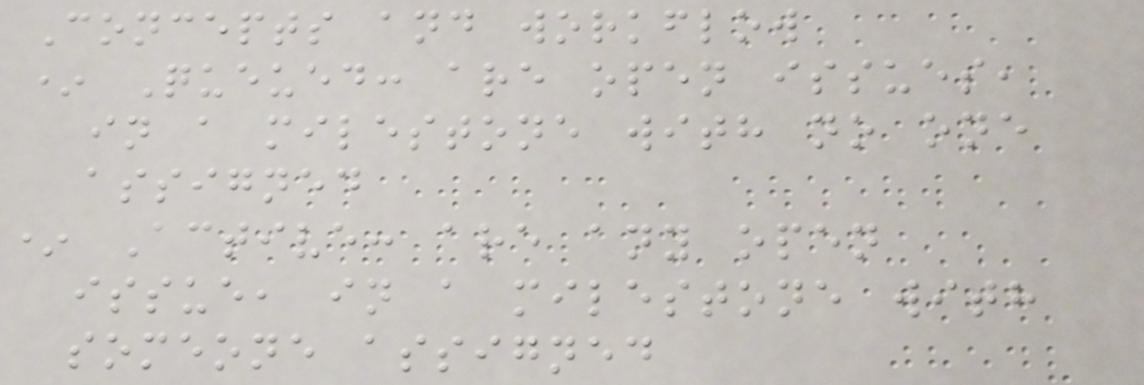Concepts and workflow
* Queued: are open issues,
in a milestone with no one
assigned
* Active: are any open
issue, in a milestone with
someone assigned
